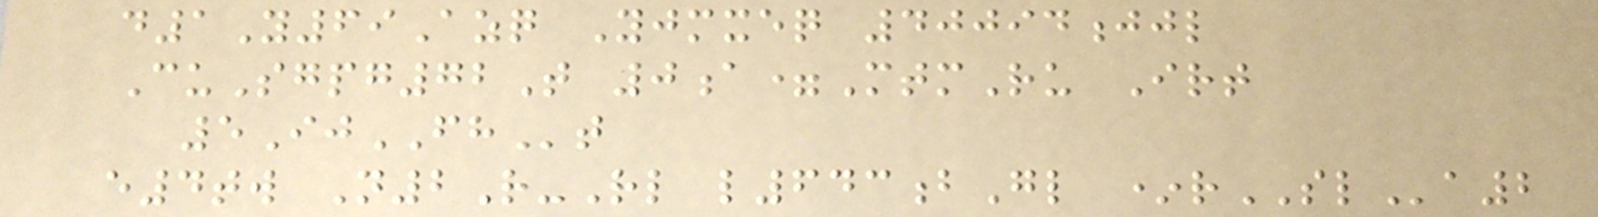d1Y69Azq Yjmxeq 40094jjl
CuSgpg72T 0a=MtmRu Irt
5IjFHt
e4tw N2R-Rl l643bGl *rSLa2
